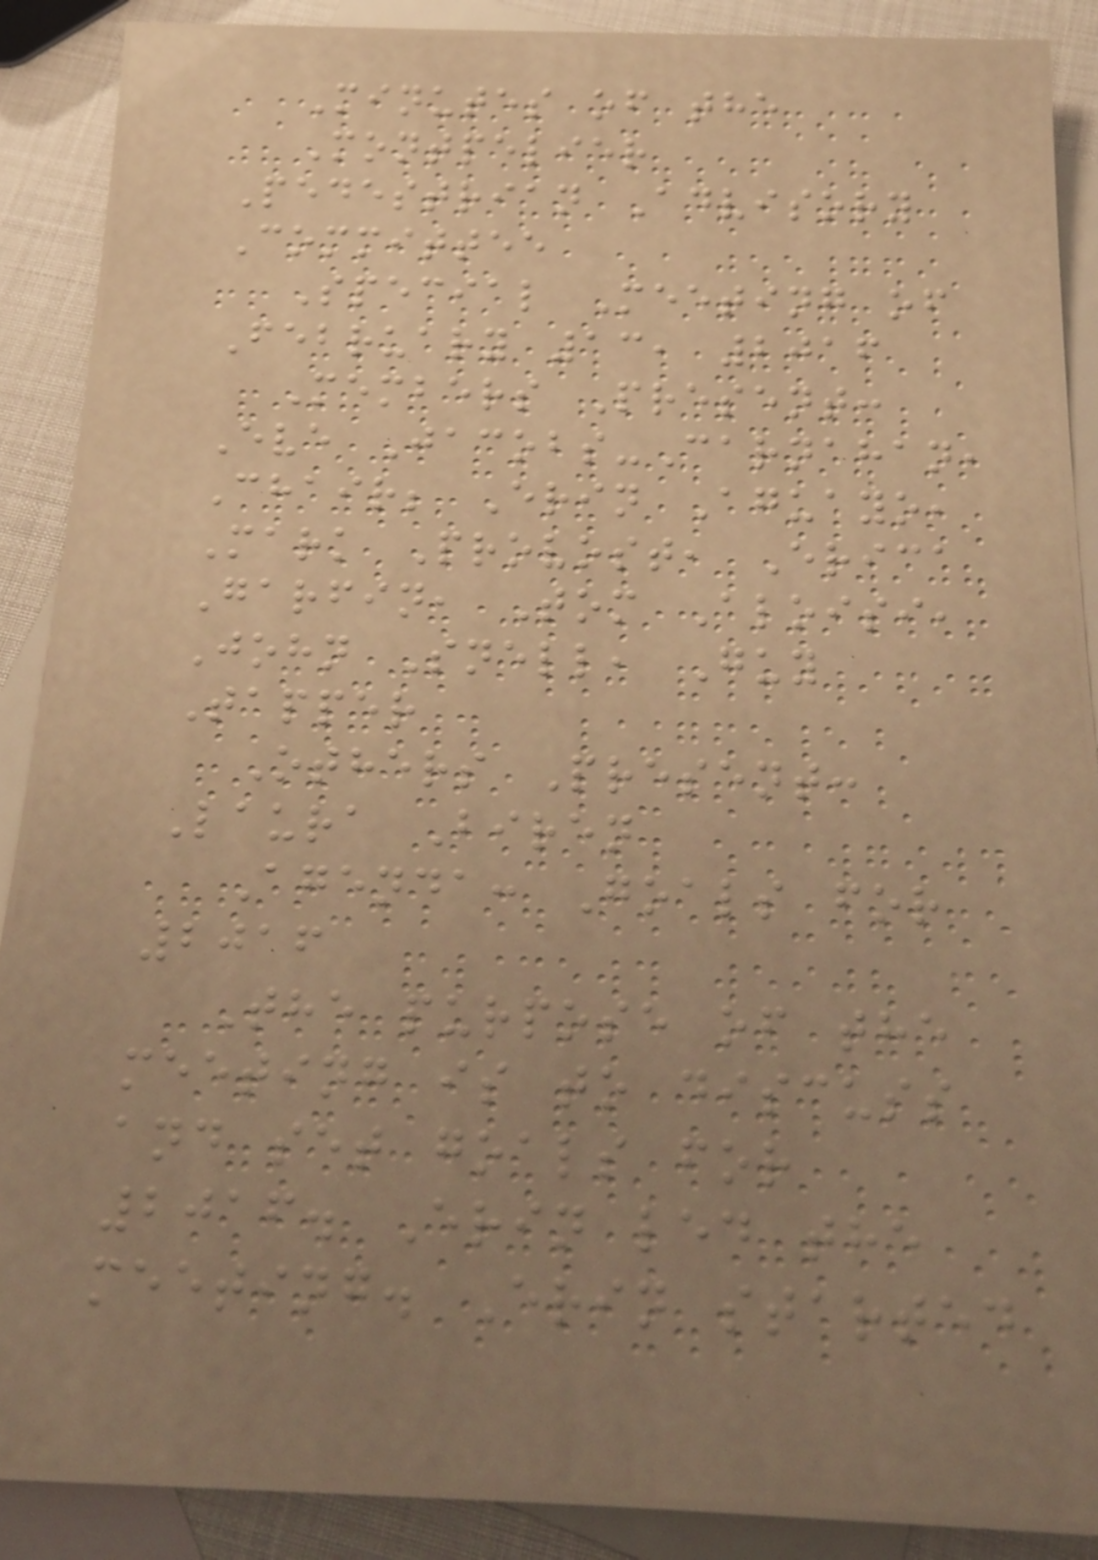Minutes of the
Montpelier
Pedestrian Advisory
Committee
Special Meeting of
February 13, 2016
Members Present:
Eve Jacobs-Carnahan,
Chair; Erin Aguayo,
Mark Provost, Erica
Garfin, Tom Aloisi,
John Snell, Guy
Tapper
Others Present:
Laura Biren
Agenda: Goals for
2016
The purpose of the
meeting is to discuss
and set goals for
2016. Erin led the
meeting. Erin started
